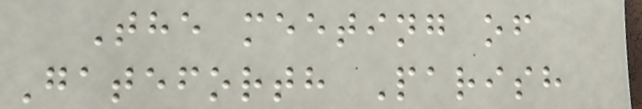The meeting of
Gateforth Parish
